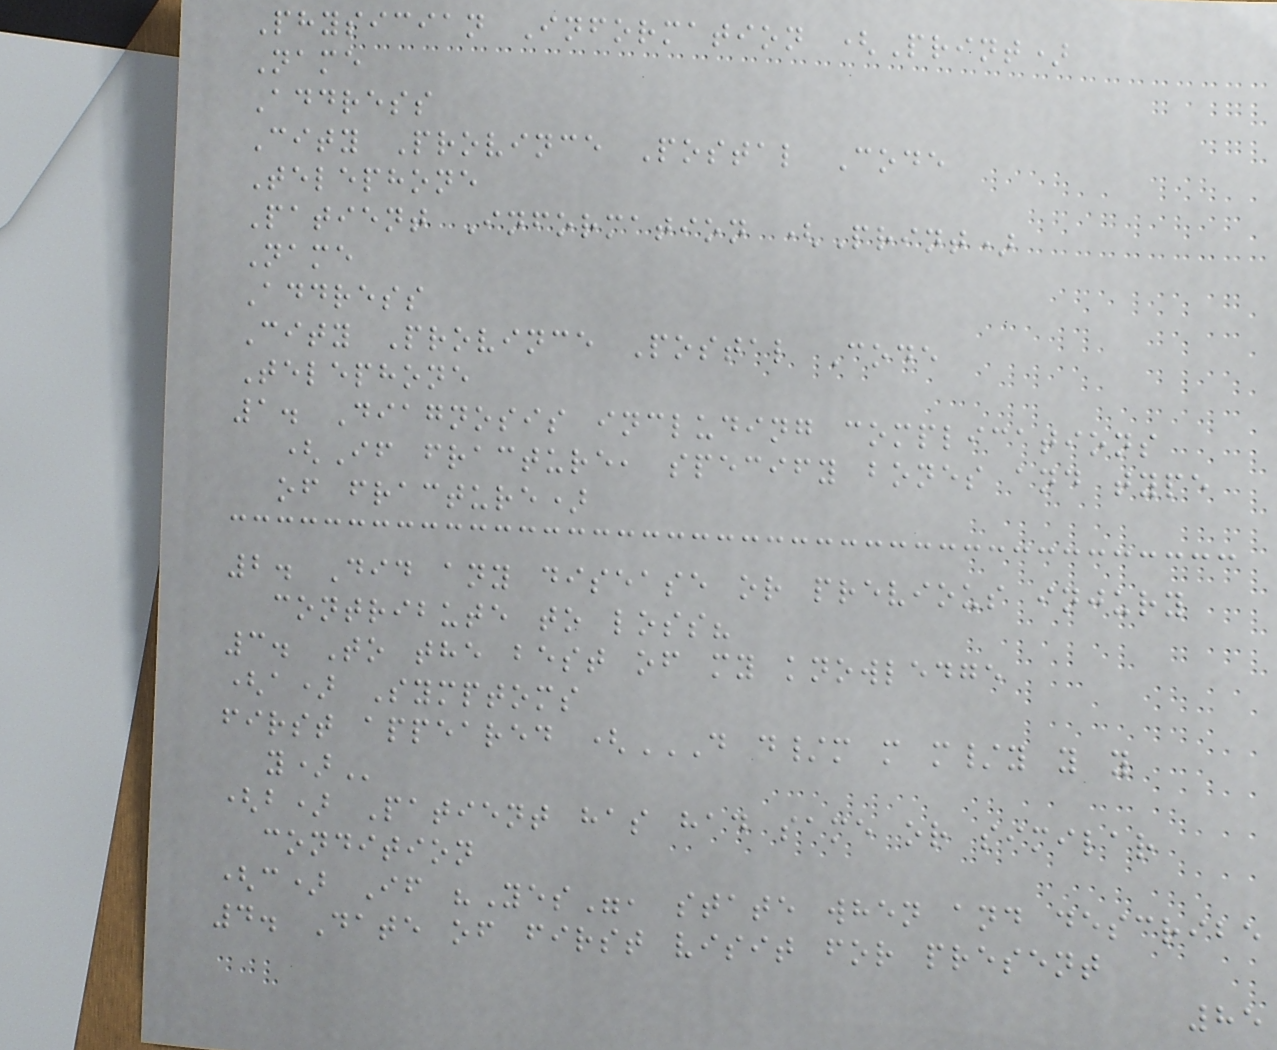Physician Information (Print)
Name
Address
City Province Postal Code
Telephone
Patient Information (Print)
Name
Address
City Province Postal Code
Telephone
1. Diagnosis including complications
(If fracture, specify bones and type
of fracture)
2. Did any disease or previous injury
contribute to loss?
3. To the best of my knowledge
(a) Symptoms
first appeared (D D/M M M/Y Y Y
Y)
(b) Patient has had same or similar
condition
(c) If "Yes", state when and describe
4. Date of first visit for present
85
